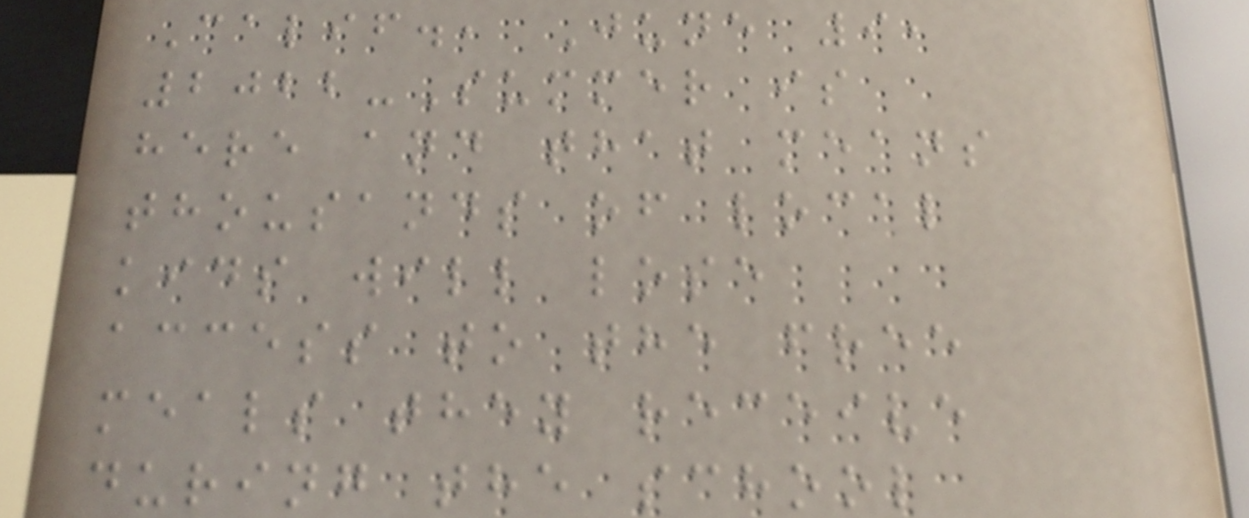Calif., June 9,
2022-Summer is
here and that means
thousands of local
kids will lose
access to the free
meals they receive
during the school
